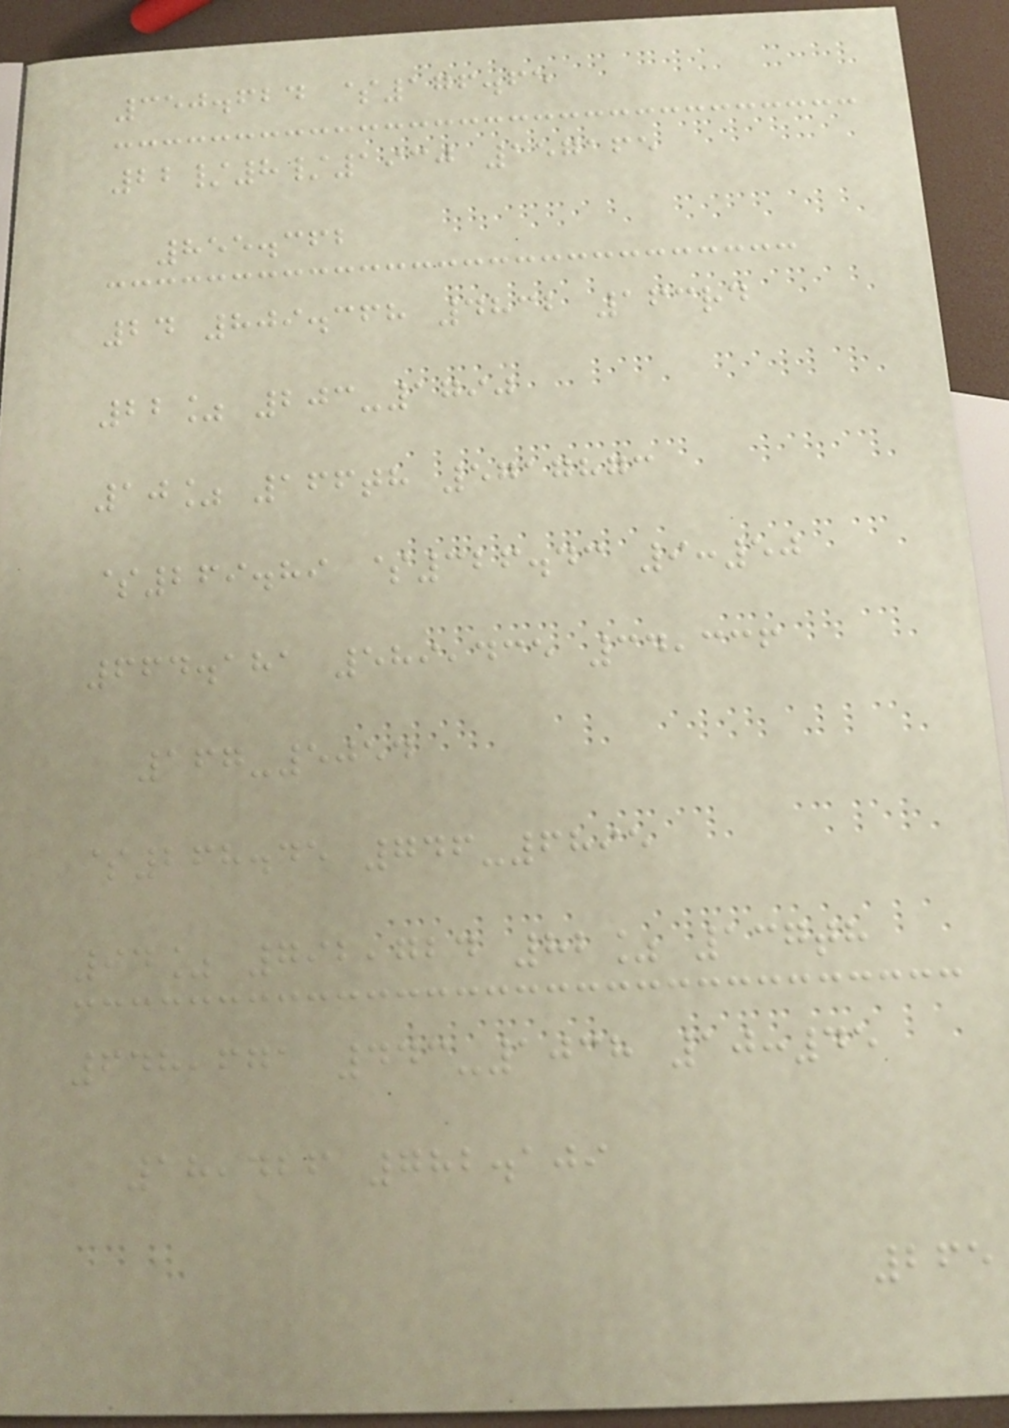350.624 $176.65
22/8/1930 157165
855.362
24 809.368 4832 163rd
22% 203-1790
10% 166th 5717873
$269.89 $326.43 9:50
664.181 589,435 34,336
167-5054
$268.45 746-6895
94% 792,724 82% 137th
648,671 443-1038 10:45
18,426 782.109
265
